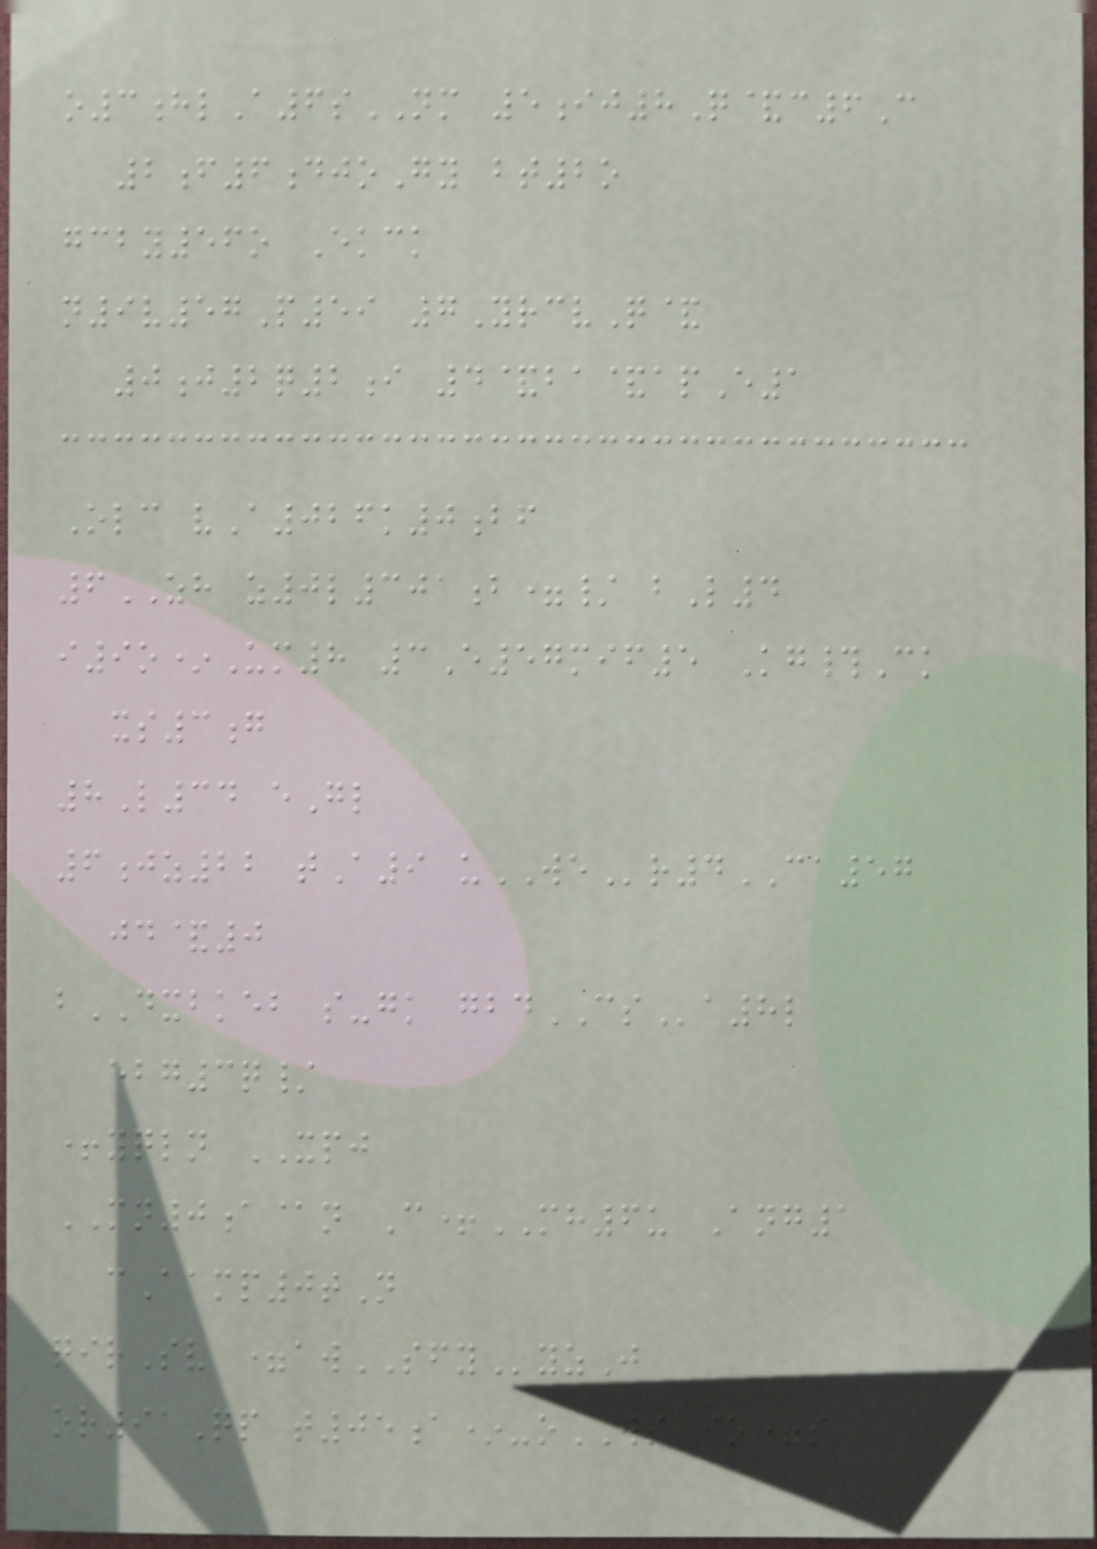o3hlA6sNM 5ij8Q&c6C
2f6djoGy bt2o
gcby56o Ekck
n9v57P59 7YrcvQ&
0j2q2i 4&ba&apE1
Olc vA026k0bf
6ZH z0l301b=/ bL4
i9o*Um8 3E57mif5 Kg#Ck
xs3g
8L34 eGl
6jz22 tA9 uWEr4CA57
jd&0
bDXBKEB s-gk gbdCSa8l
ebg3q/
+yqln XPJ
MN0a@n C+MH6u Ang1
cAamp0tN
qirSv =awSFYyzJ
or91Qp t05a*-oWS io=s
